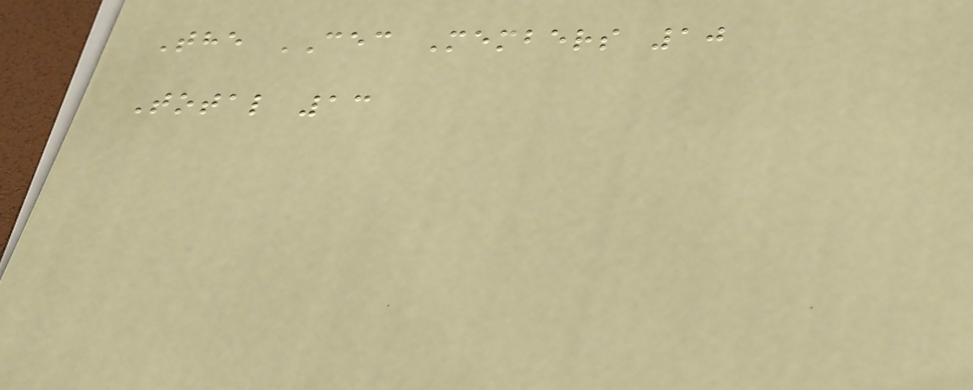The CEC Members 10
Total 13
